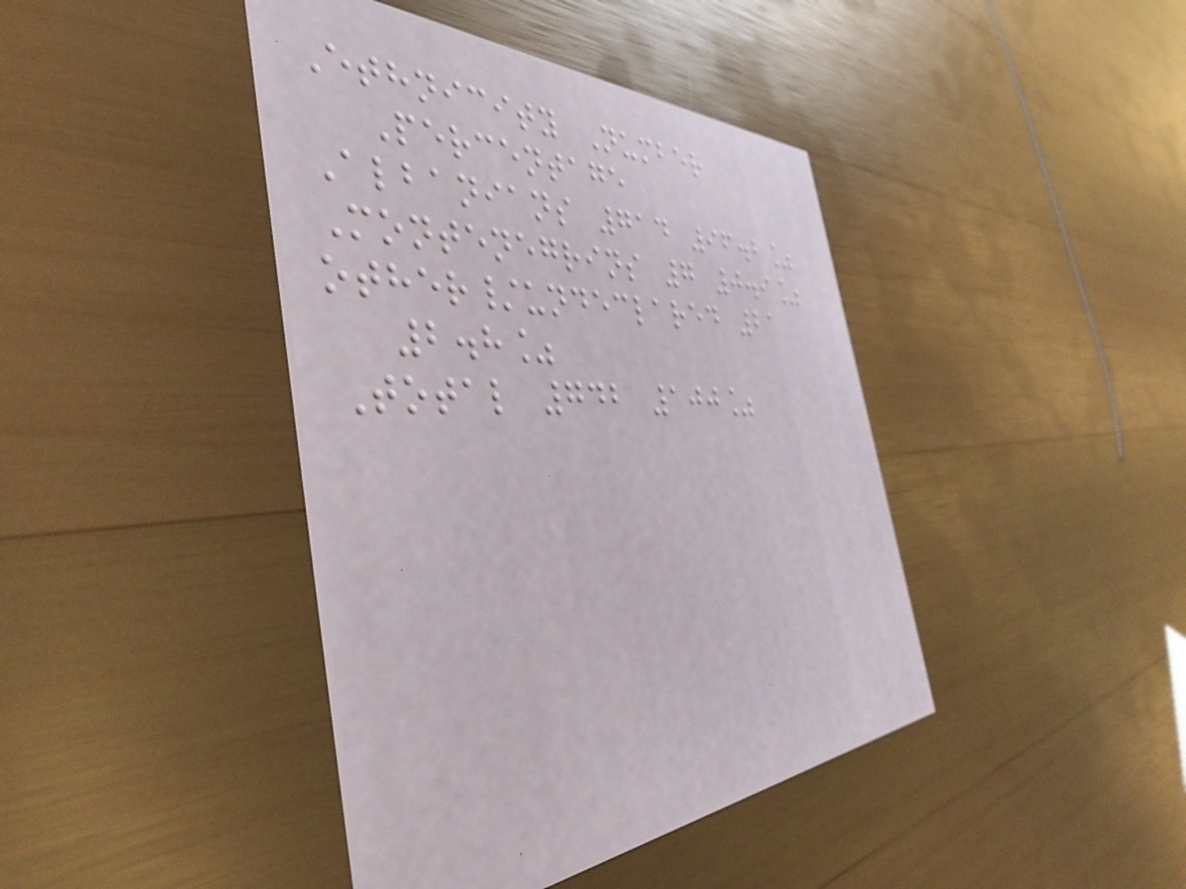Ethnicity Number
Percentage
Albanians 714 96.2%
Montenegrins 7 0.9%
other/undeclared 21
2.8%
Total 742 100%
